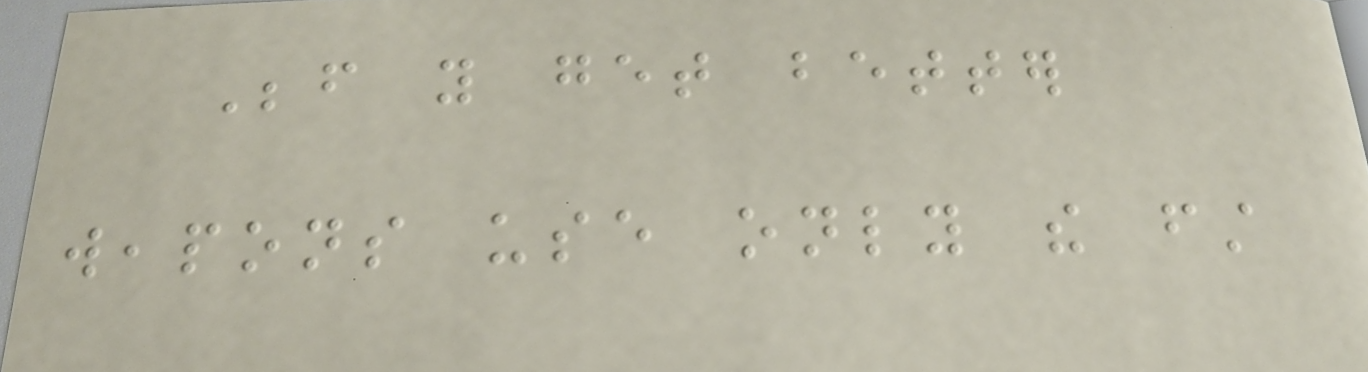Before you get better
weapons use only the first
